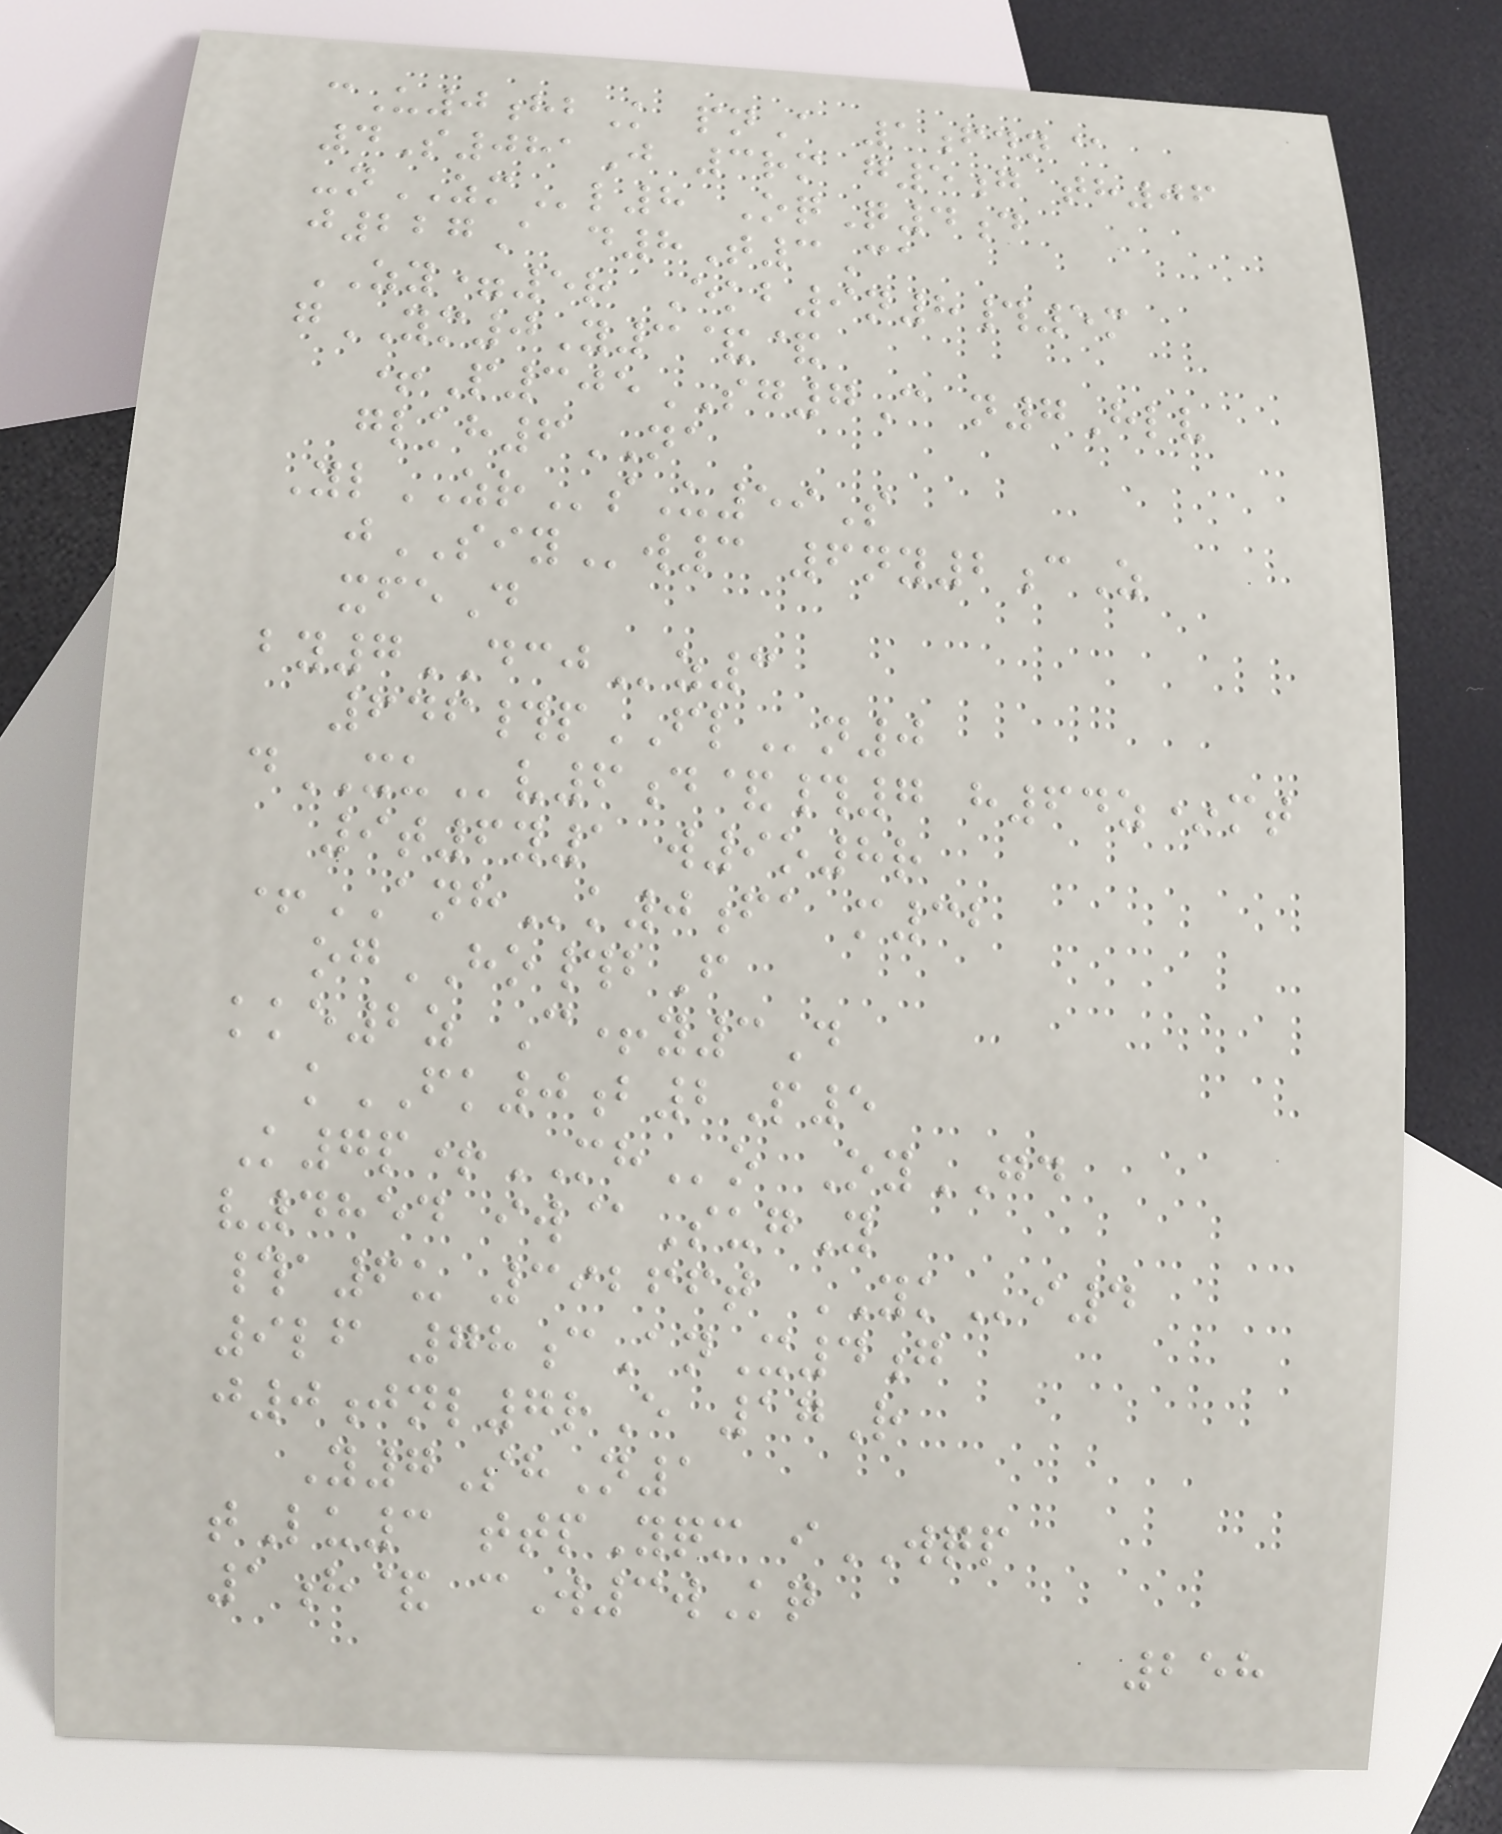cU0hbK pnA 1fdn@
4S081J 3rm g5g th06
-nZMl8 OqQ4d
j227A d8T3Ca
ZY=5r Ekb9n8#5m
gYM0Y3&&
+P305SG7C n7Hlv
glkh6NA
YlZRsU59S
jSIYw3 6ny2cZ
xfeD
by7DCJz3
646#pFLn0
dXUv6d&#7 h64z*mt
9t6y1 w9o8r
+ANHk0fa m32
ogHO#bF
kke2z C+y3D
kFK0b2P5
K7p+MHo OyGD
v4854 iw@SugY
#a6u 39266t YKi4
9lf 78cAnX4g
j0jnl7rE 17R
Y7ShN1
tLu3 ttpYqm iWQP
1h& cW3wKq
258
